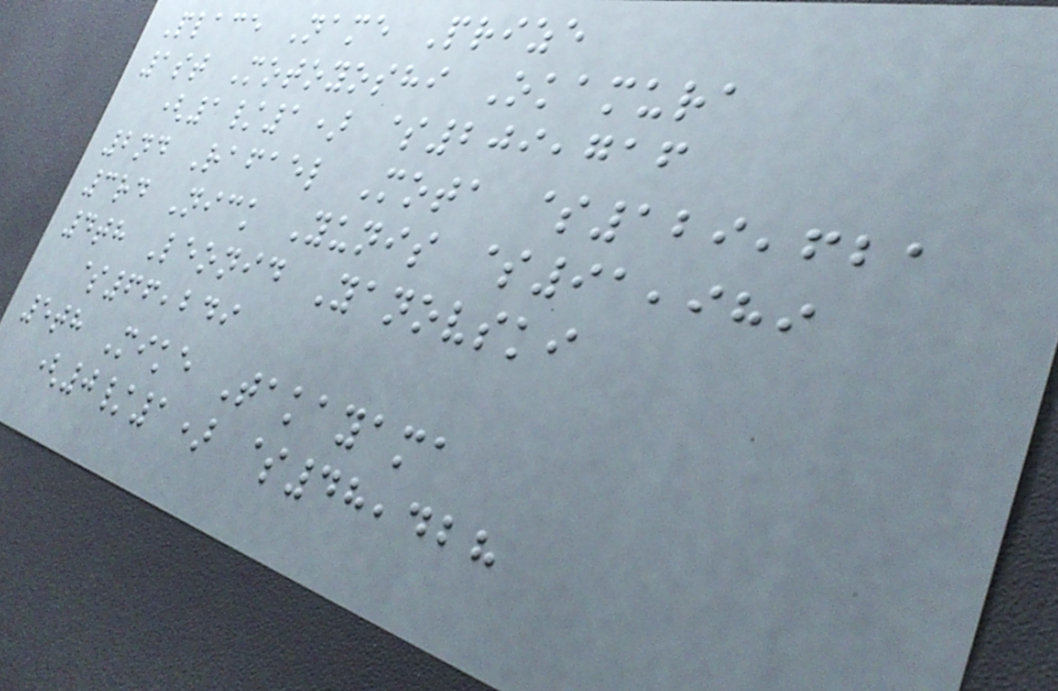Place Name Prize
1st Motoyoshi Okamura
(1/1) $209,716
2nd Rafael Mota $129,621
3rd Nick Yunis $91,989
4th Leonid Yanovski
$66,249
5th Mike Takayama
(0/1) $48,428
